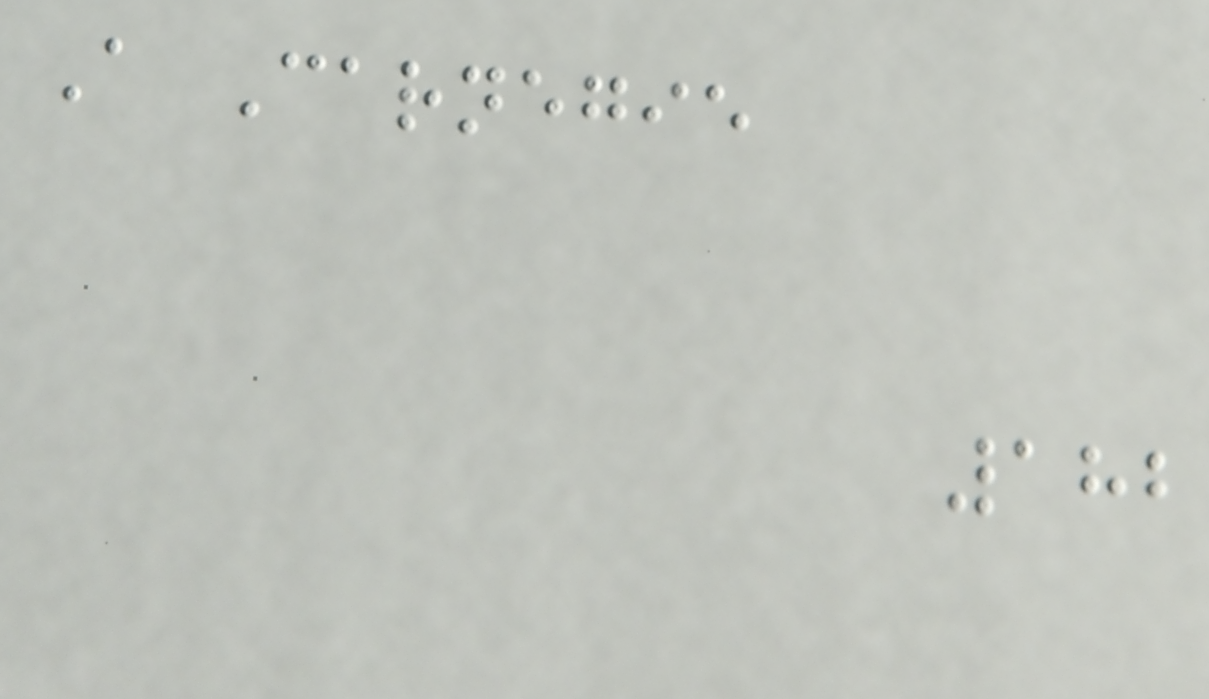A Carnegie
182
